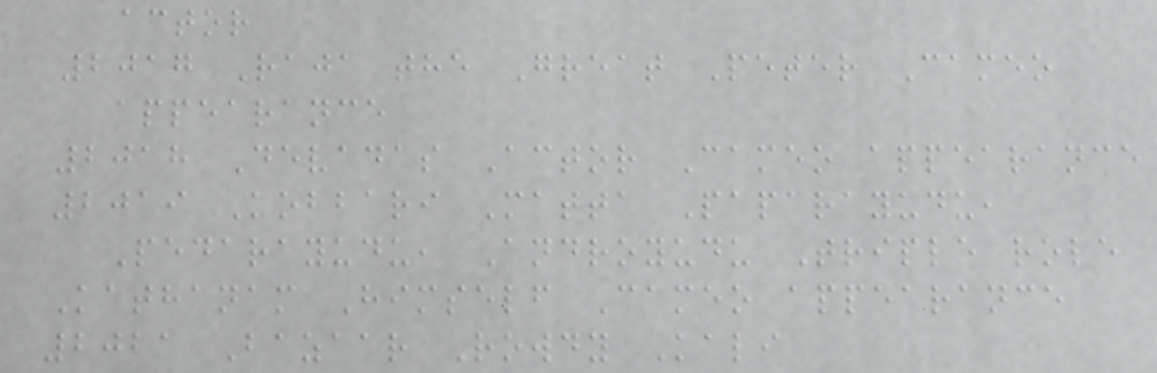actor
2017 Raja the Great Peter Cameo
appearance
2018 Devadas Actor Cameo appearance
2019 Kobbari Matta Paparayudu,
Pedarayudu, Androyudu Triple role
Kathanam Himself Cameo appearance
2021 Bazaar Rowdy Kali
